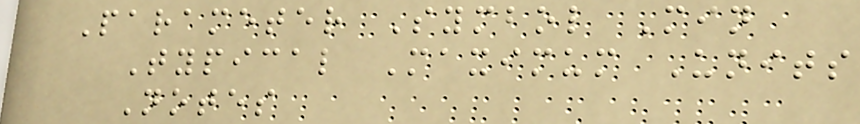Parameter Symbol Min
Typical Maximum Units
Notes
